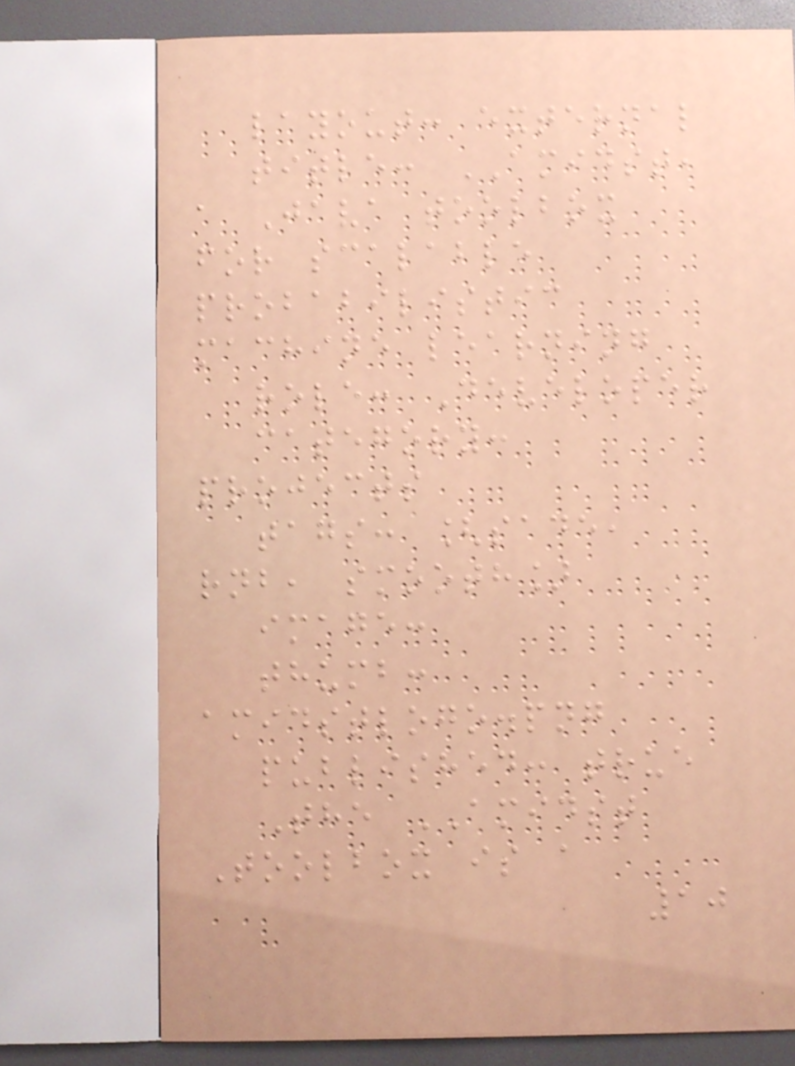layout: external
title: AMIDST,
a Java toolbox
for scalable
probabilistic
machine learning
role: Developer
category:
projects
tags: [sade,
rnb, smooth]
image:
thumb:
amidstlogo.png
published: true
The AMIDST
Toolbox is a
10
